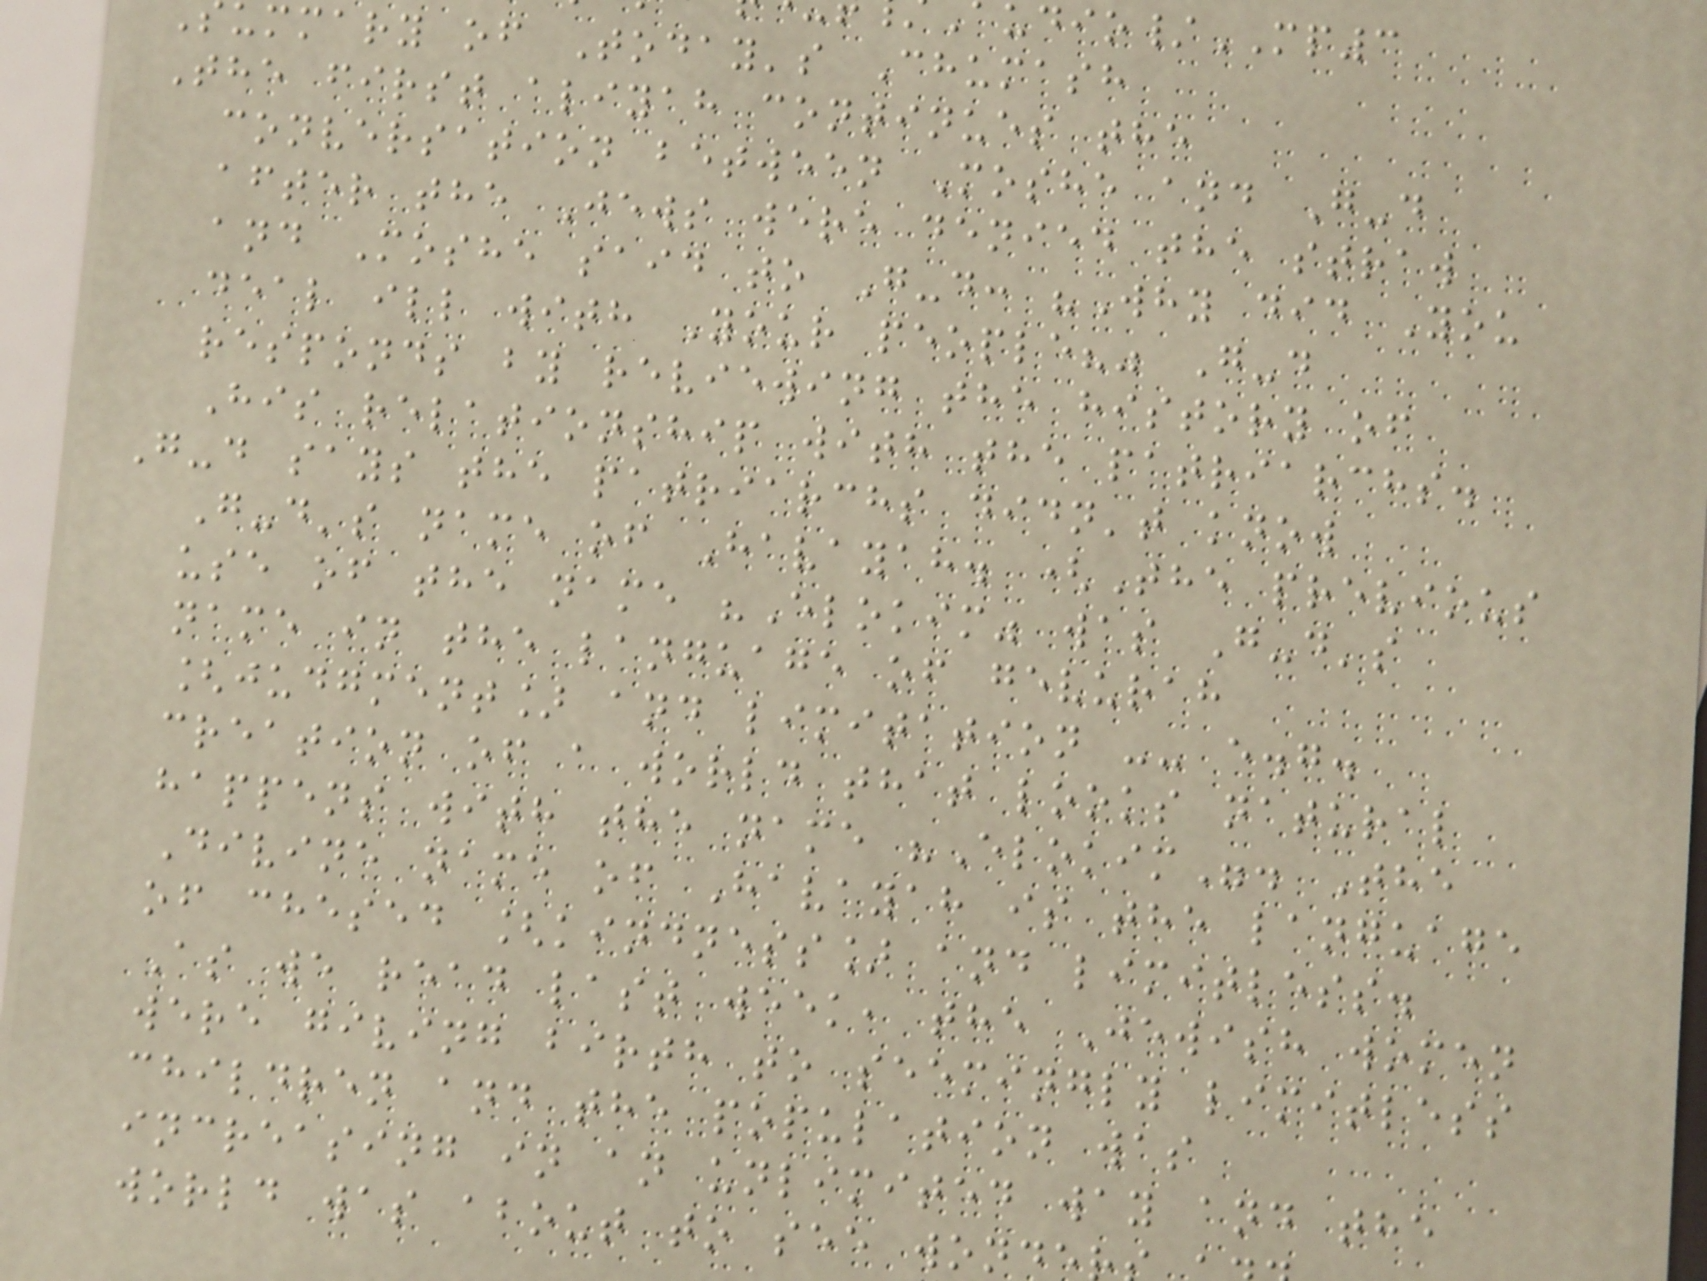udio/MP3
ummary of Today's Chumash
The first aliyah continues the
conversation between Moshe and G-d
after the Jews were denied the straw
and Moshe said to G-d: "Why did You
deal ill with Your people?" G-d
responds by reviewing the history of
His relationship with the patriarchs.
G-d says the patriarchs didn't know
G-d's name of Havayah. (The previous
use of the name "Elokim" was G-d's
name in the language of gevurah
[judgment] and limitation -- e.g.
creation of a world that looks natural
happens with the name "Elokim". The
Divine name of Havayah is the language
of chesed [kindness] and limitless.
As we read last week, the Jewish women
were giving birth to seemingly limitless
children and the population was
increasing in an unlimited way and the
world was about to see wonde
